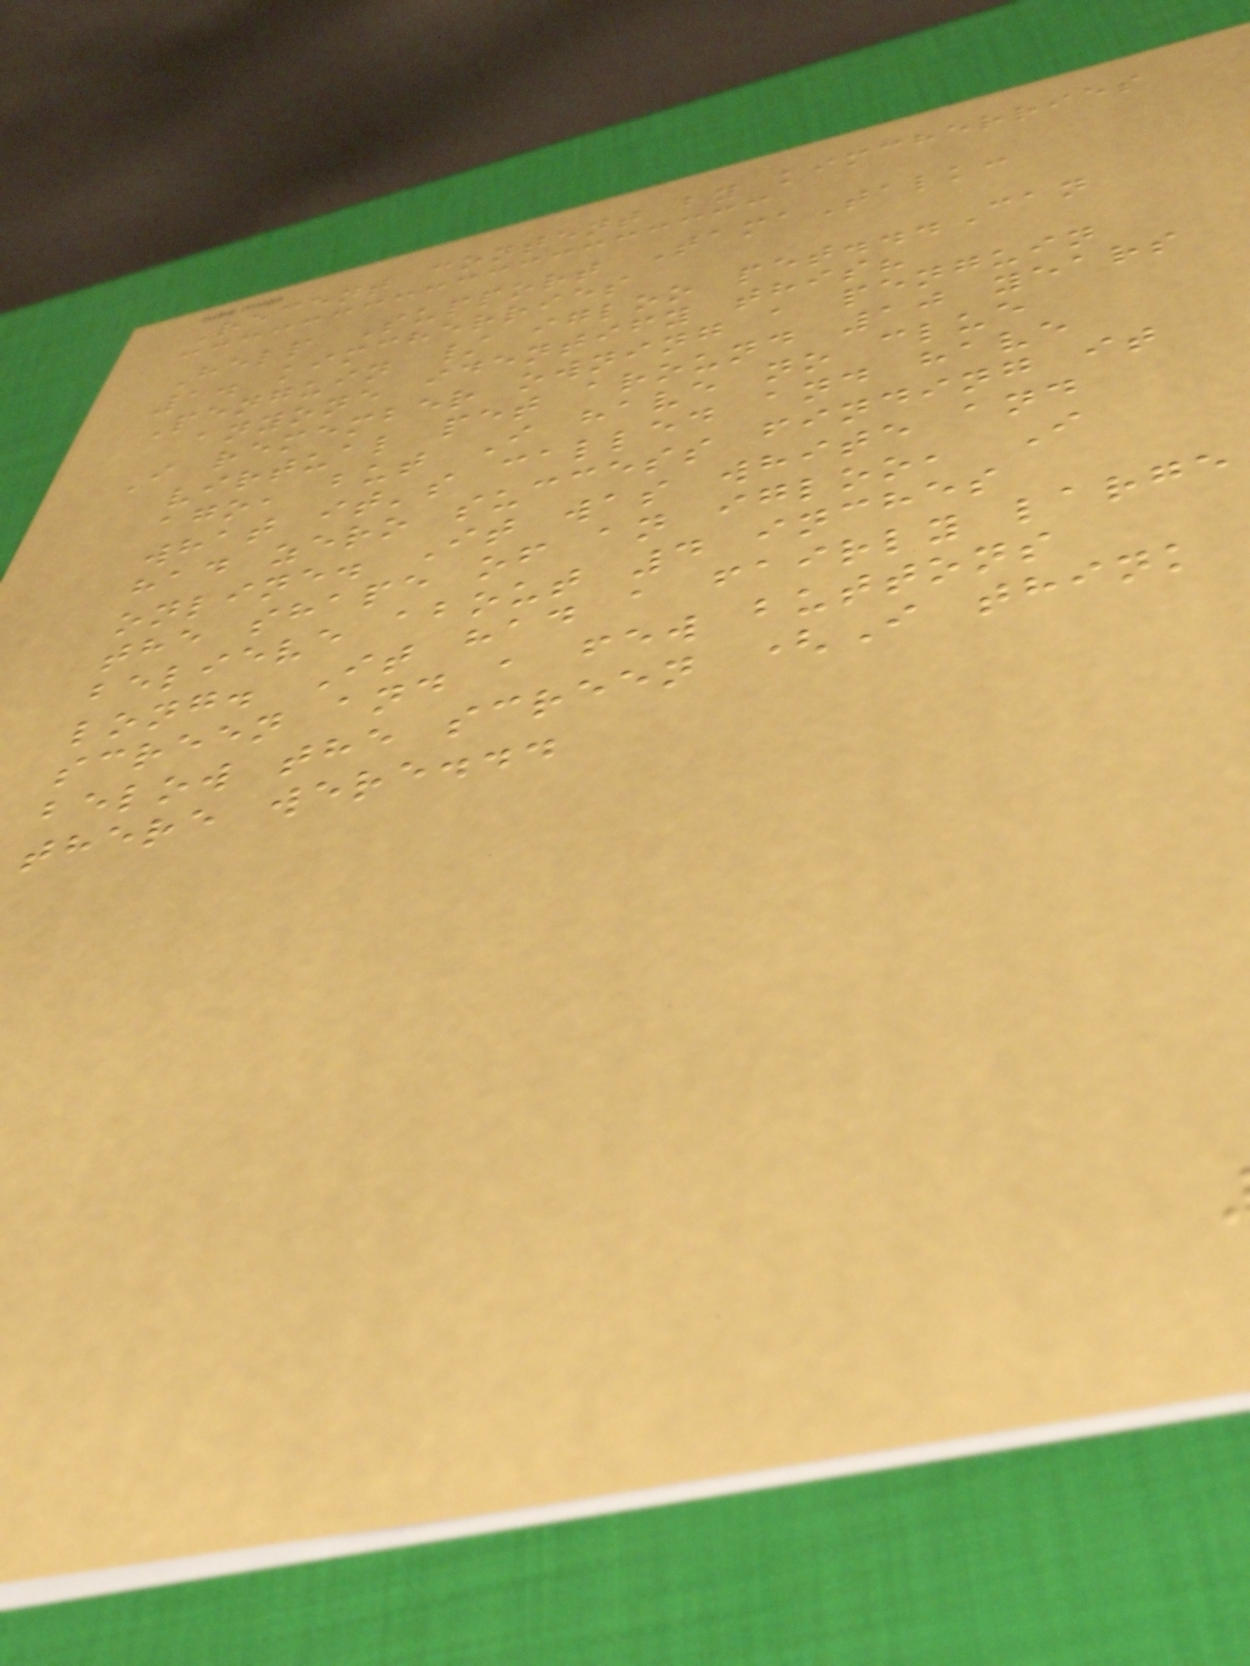Recent content by kimcherries
Help Support TamaTalk:
1. kimcherries
Penguin / igloo pet...Can
anyone identify this?
I remember owning a penguin
virtual pet around 10 years
ago, but I have no clue
what it's called and have
had zero success finding it
online. It was white and
the shape of an igloo, I
believe about 4 inches
long. It had a fairly large
screen and a few buttons
below the screen (I think
there were...
